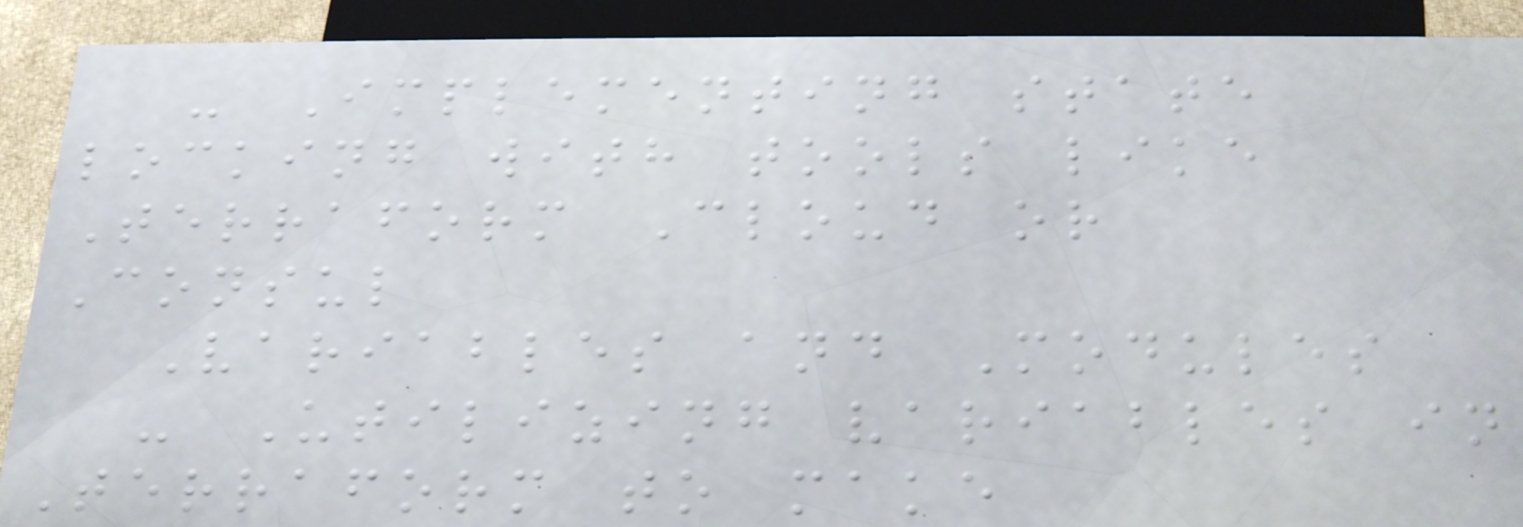- Implementing state
locking with tools like
Terraform Cloud or
Consul
Variables and Modules
- Utilizing variables in
Terraform to make
